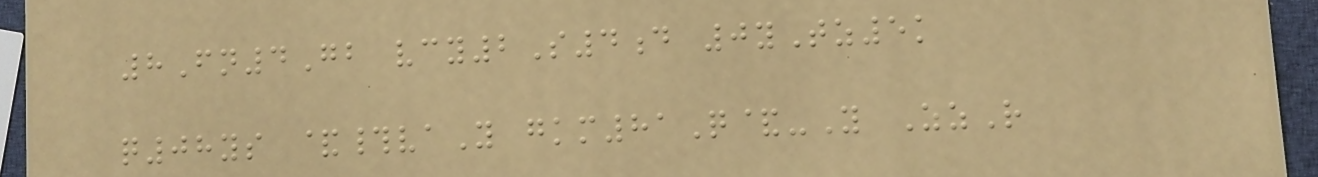8Fn4Gb vcy2S4d 0yTz5k
q08ys &#vaY gkm81Q&-Y ZzR
